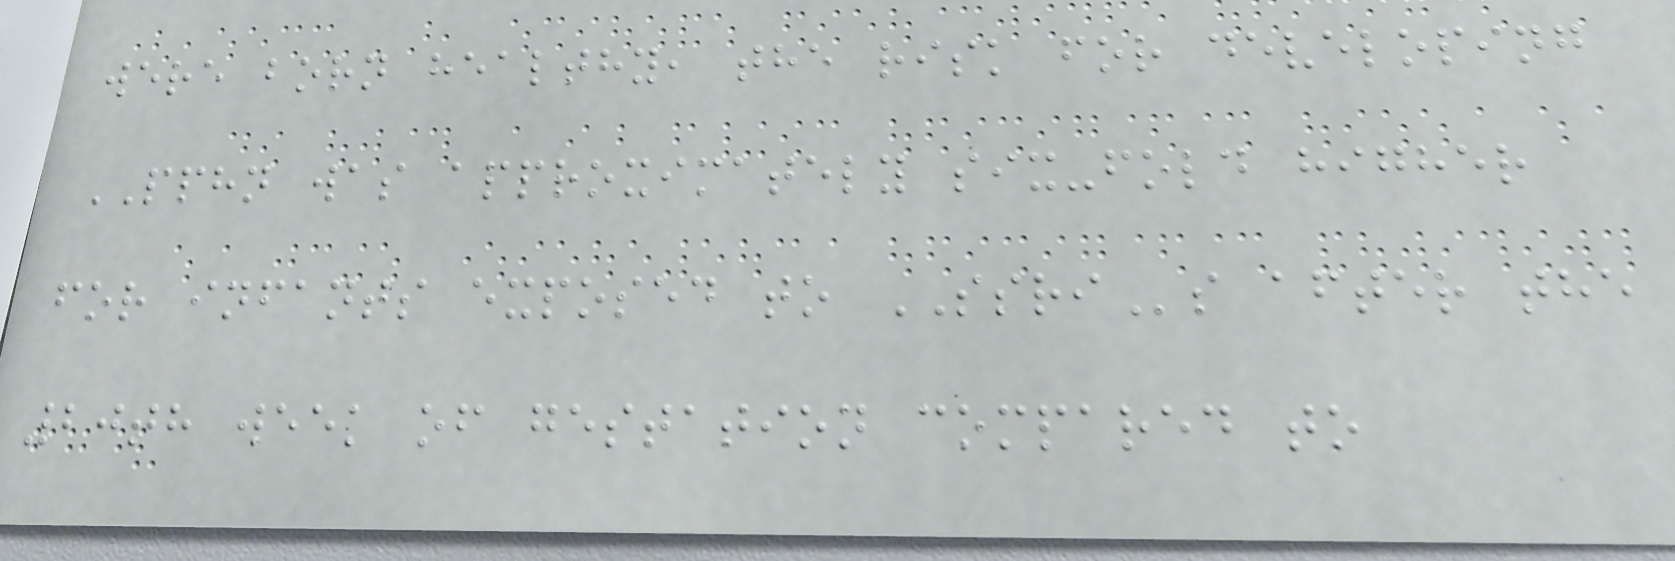were born healthy, the risk for developing
PPHN was approximately six-fold higher
for infants exposed to SSRIs after the
20th week of gestation compared to
